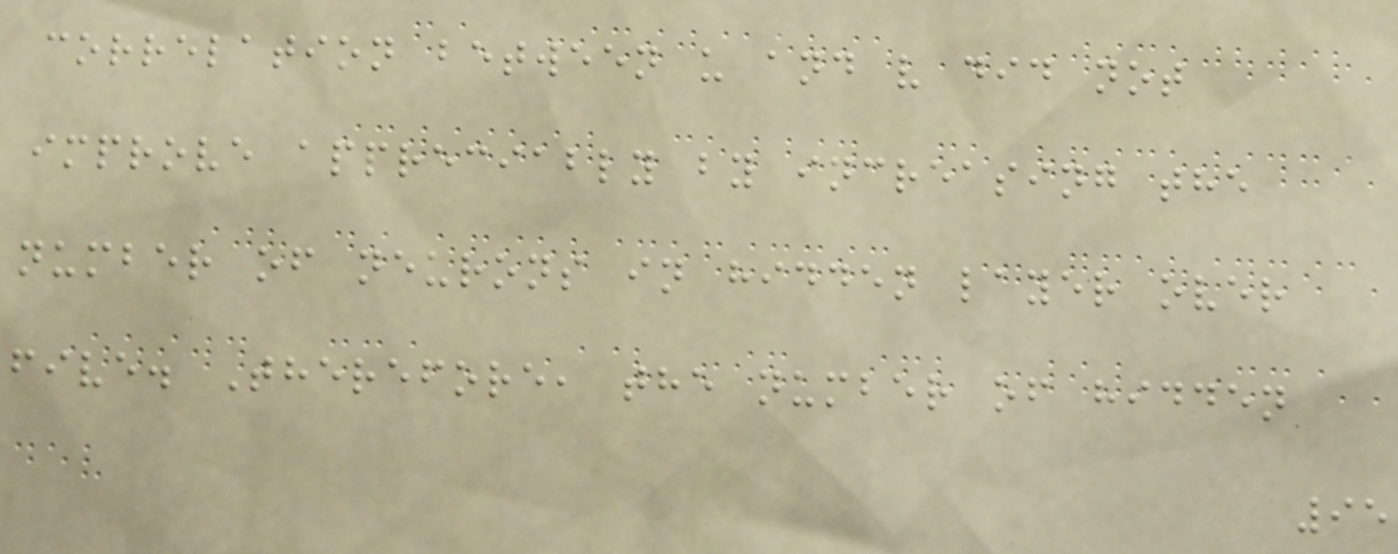correlation between u and v did not
improve appreciably by increasing the
number of neurons in hidden layer over
five. Therefore, the number of hidden
95
